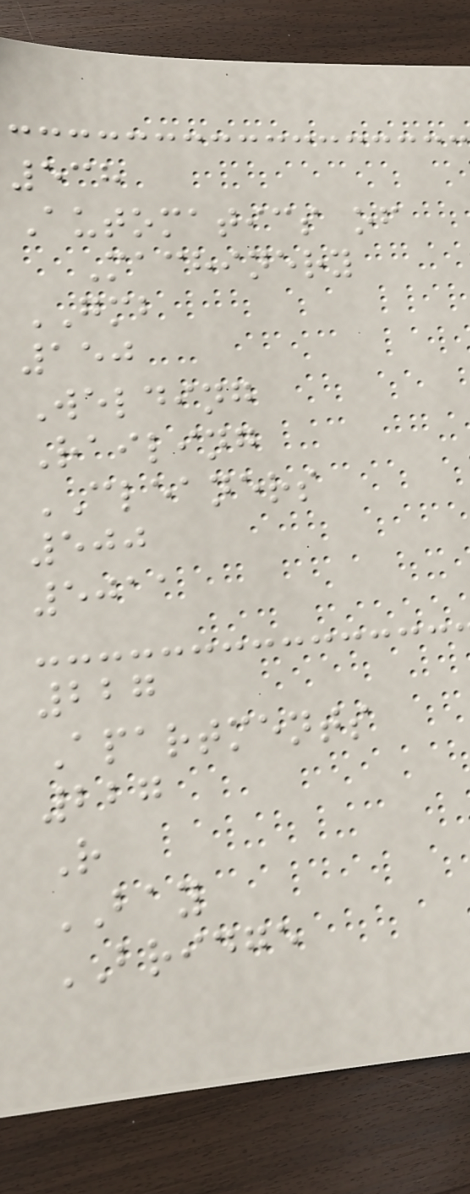538
Automatics of
Machinery
GMB
150
Welding
Railing
CLEANERS
500
5011
227
Apartments
227
R
BAY
BRIDGE
